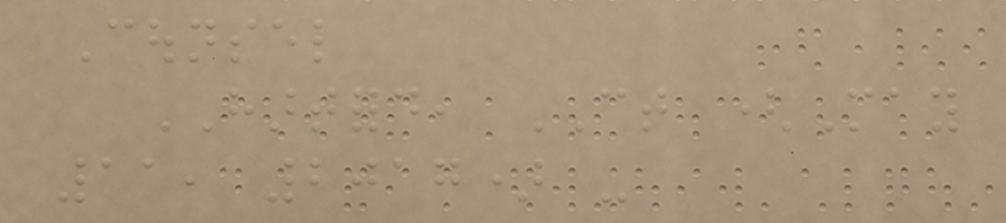Counsel
HARTFORD, CT (May
11, 2017) -
